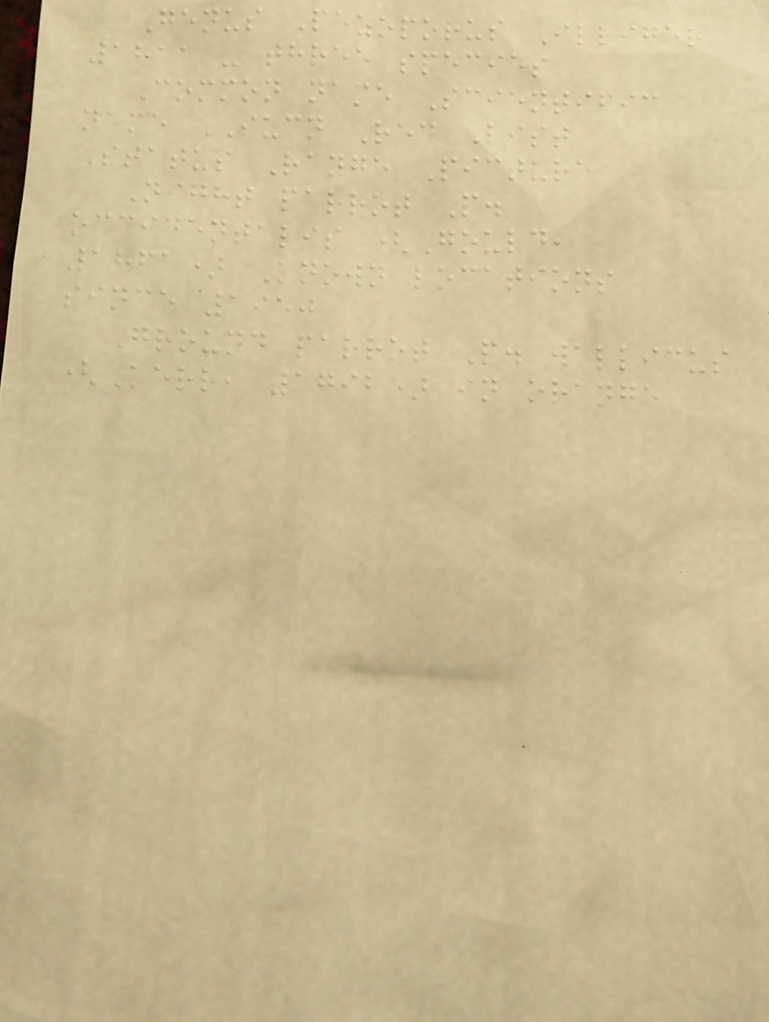Genus Pezoporus Illiger
1811 - three species
Common name Scientific
name IUCN Red List
Status Range Picture
Night parrot P.
occidentalis (Gould,
1861) Known locations
since 1950
Ground parrot P. wallicus
(Kerr, 1792) in orange
